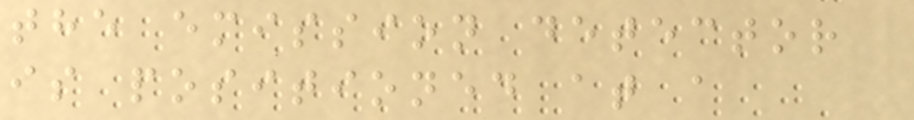the emission detector
is positioned at a
